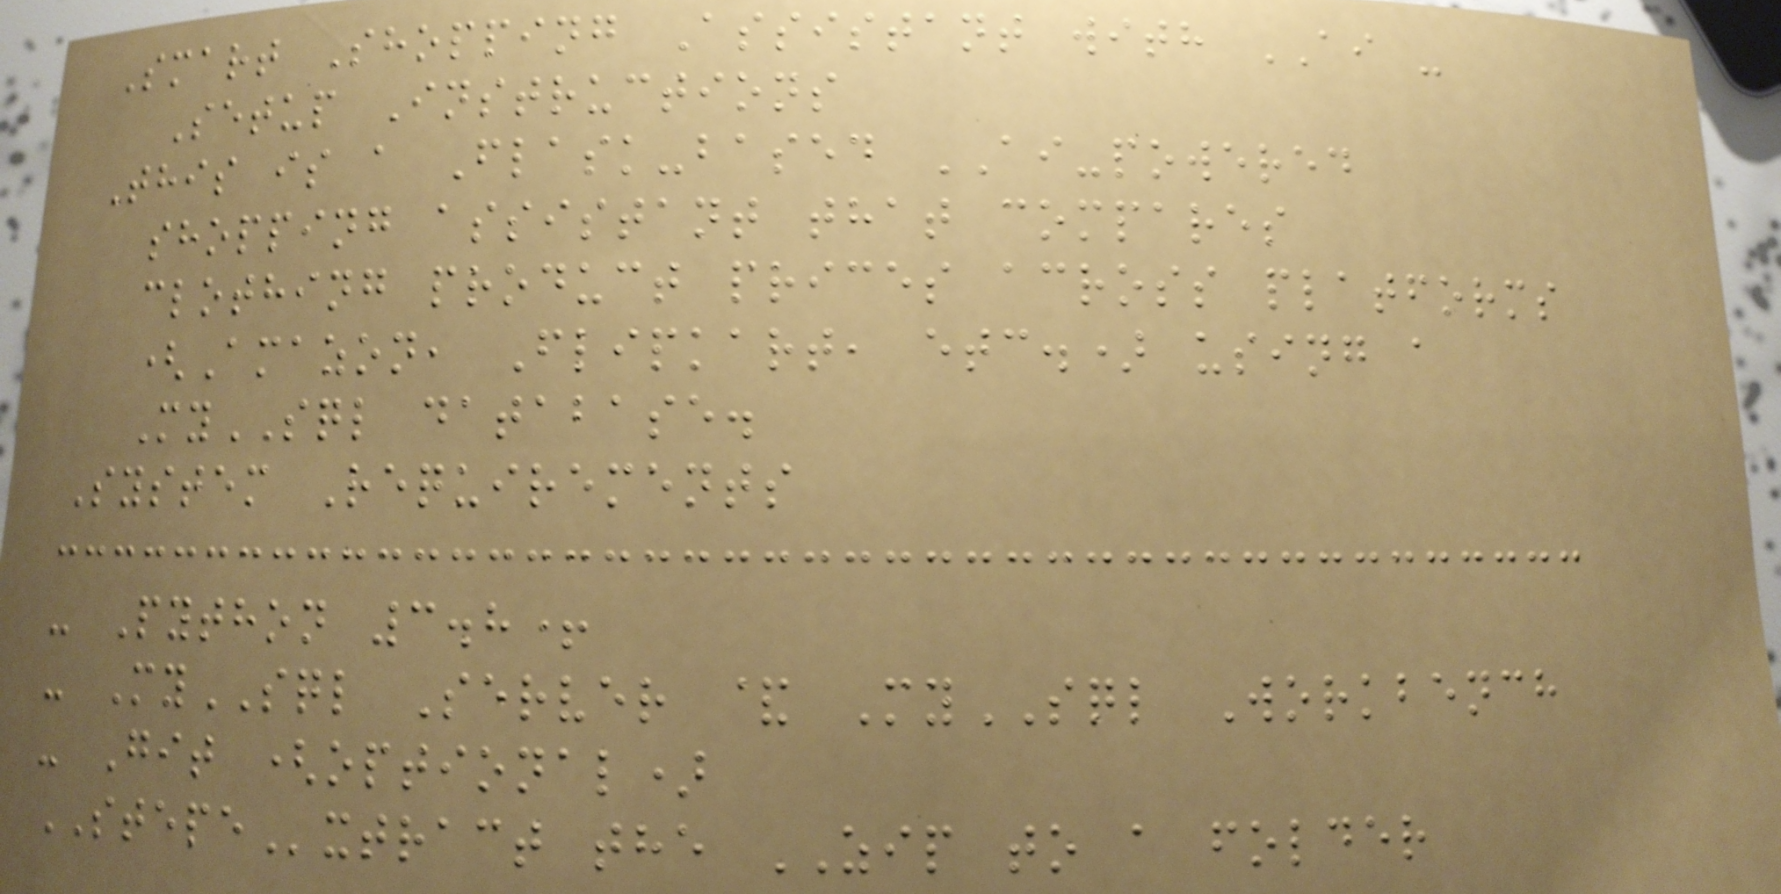Smart Shopping Assistant with AI -
Setup Instructions
This is a Flask-based AI-powered
shopping assistant that compares
clothing product prices across platforms
(Amazon, Flipkart, etc.) using a
MySQL database.
System Requirements
- Python 3.8+
- MySQL Server & MySQL Workbench
- Git (optional)
STEPExtract the ZIP to a folder
